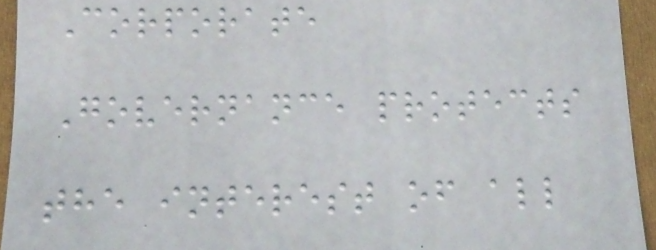Corporate
Governance protects
the interest of all
